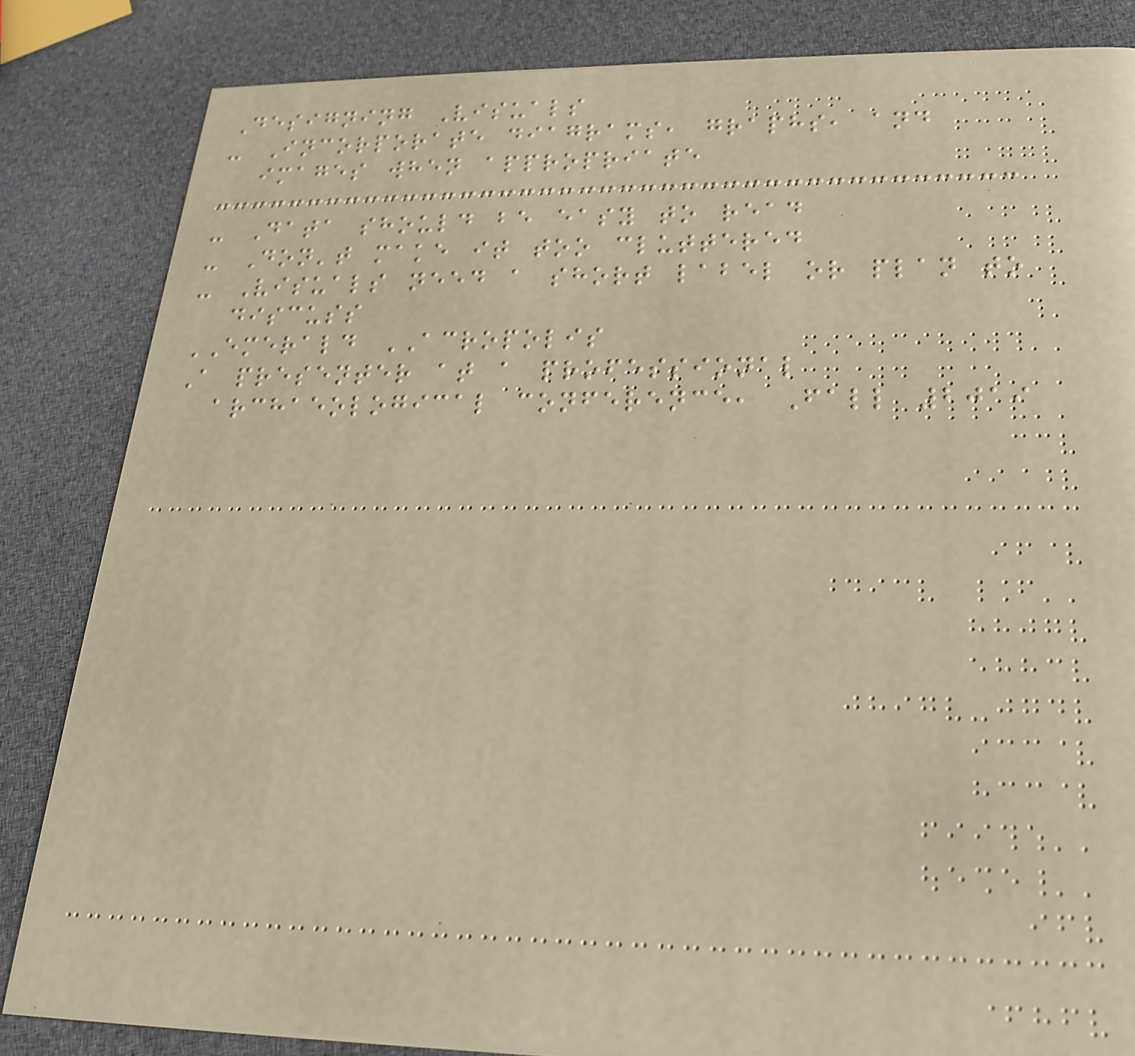Designing Visuals
- Incorporate diagrams, graphs, and
images when appropriate
- Data should be easy to read
- Don't make it too cluttered
- Visuals need a short label or plan to
discuss
EMERALD ACROPOLIS
A presenter at a professional
archaeological conference, Fall 2019
